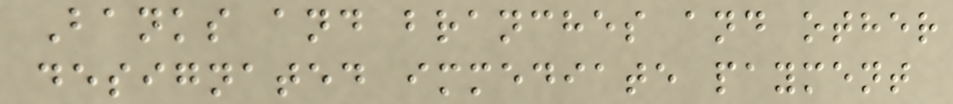Banks and branches and other
designated immediate payment
